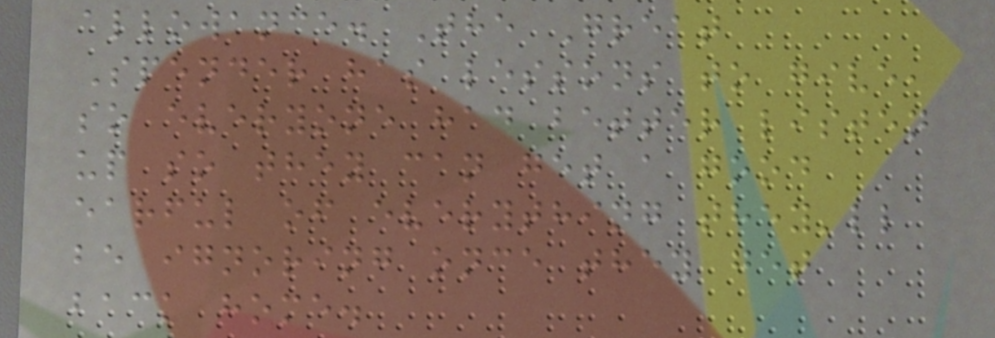allowance. The Great
Spender has lessons to give,
so everyone had better listen
up so they can get a good
earful of everything they'll
be ignoring once they get
back home.
